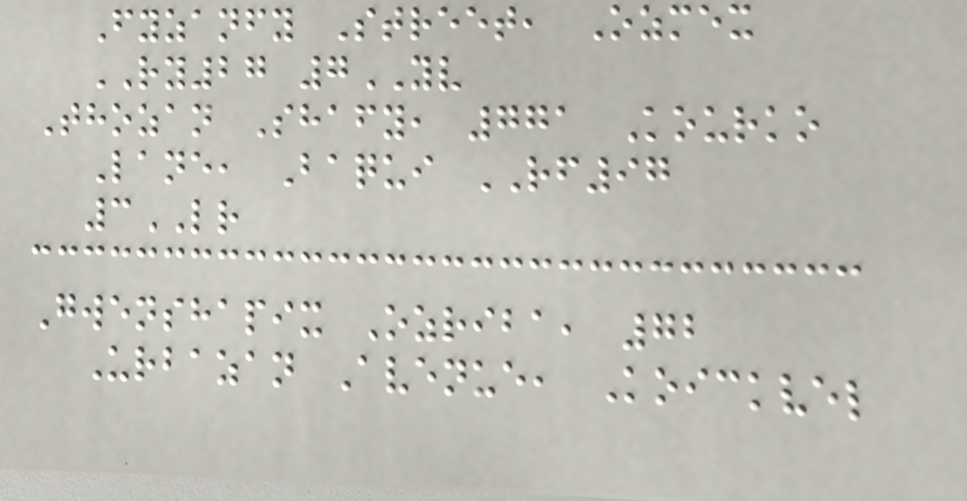Fyzanfy Street, Ozmex
RY27 7YV
Thozan Shafy, 771 Kourko
Lane, Baqui RF97
3LR
Gwenshapix Ozriba, 72
Urbazan Avenue, Koickvel
